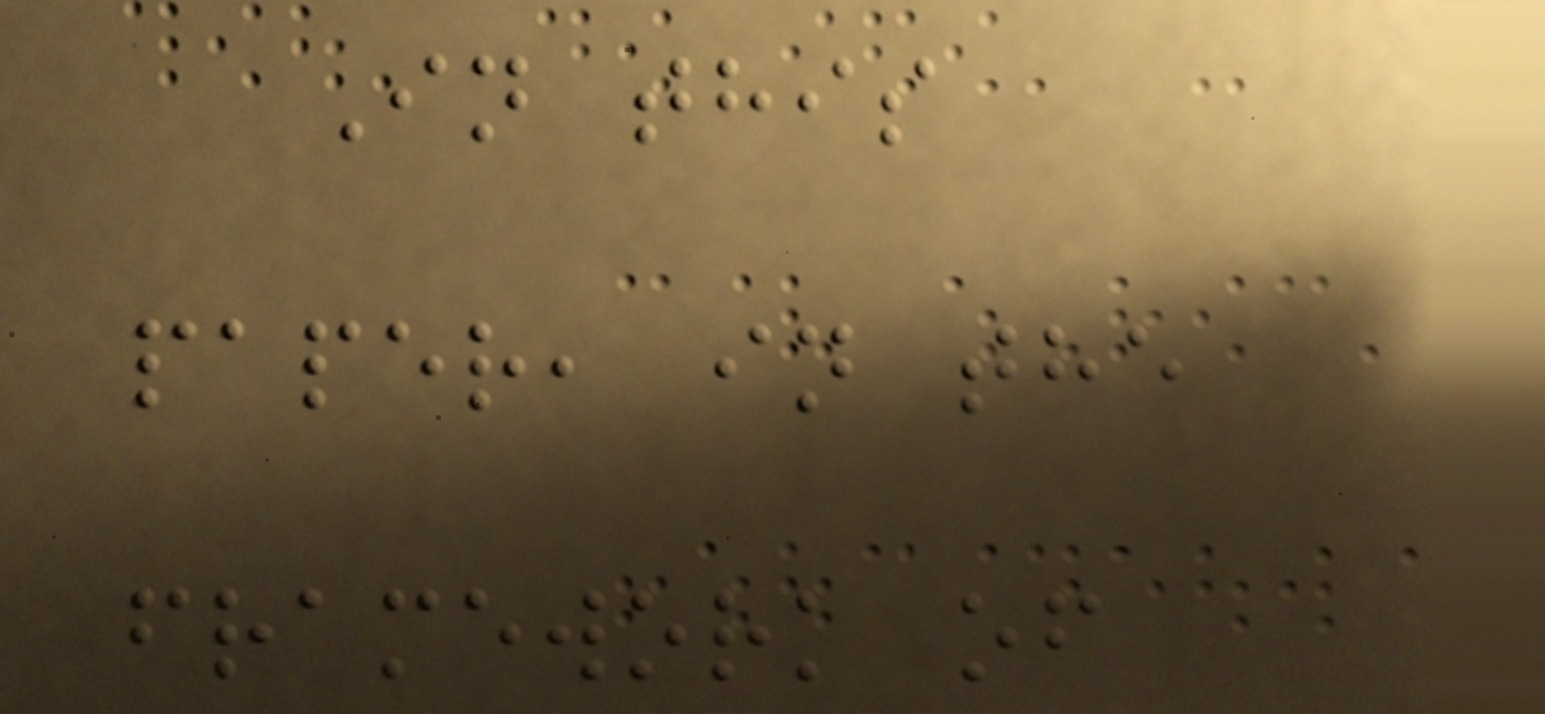In this
paper, in the
framework of
